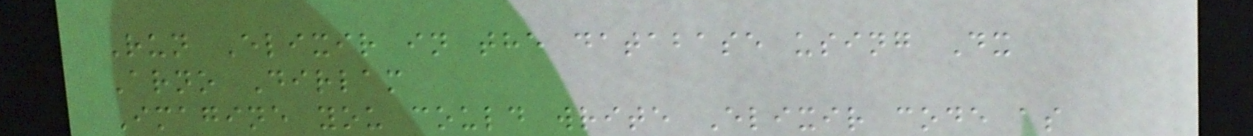Run Elixir in the database using Dx
Arno Dirlam
Imagine you could write Elixir code as
